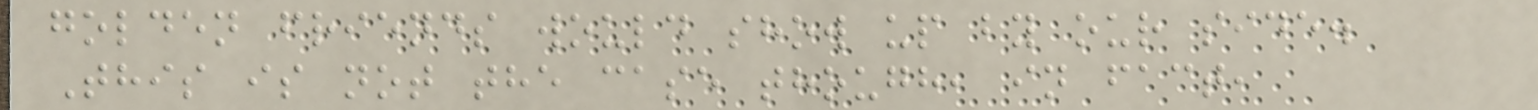golden friends would show up by our side.
This is not the case though, in fact,
